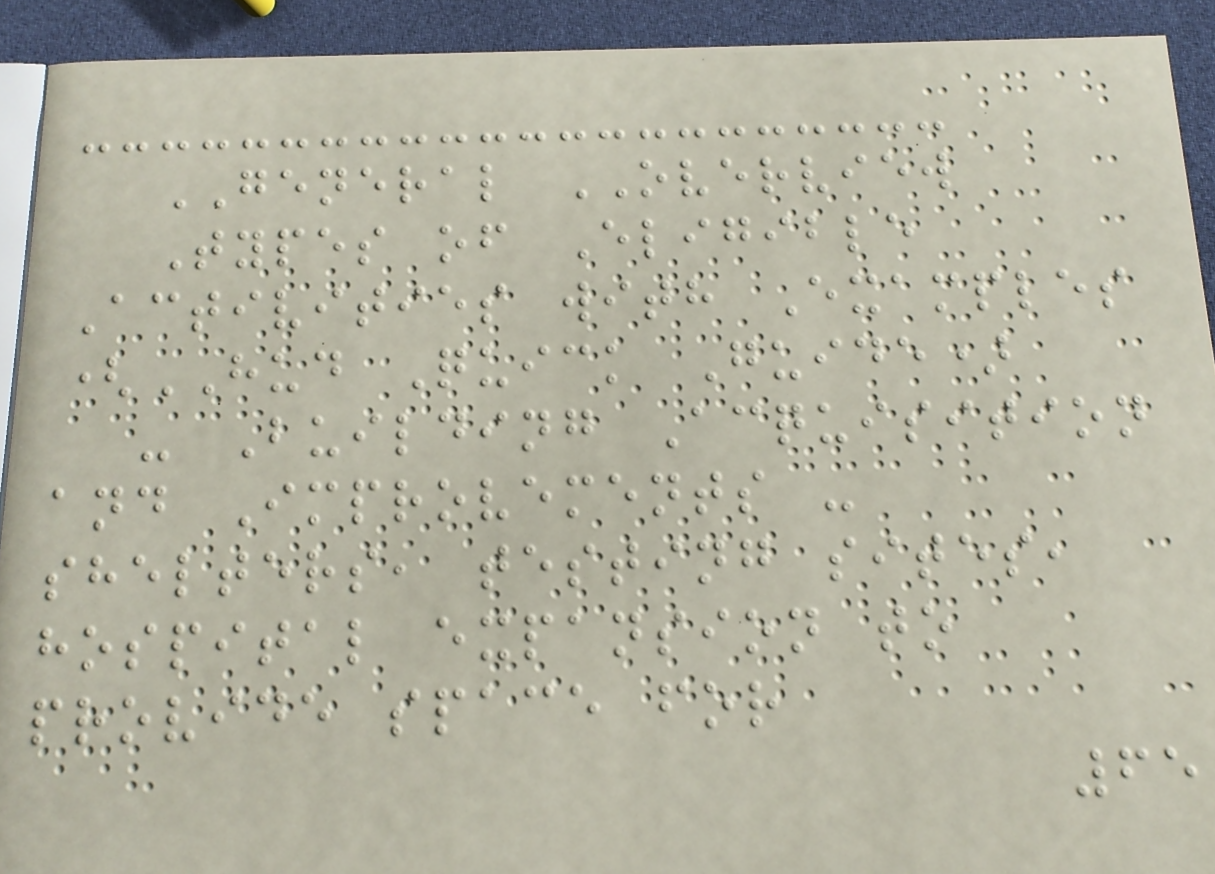GENERAL OVERVIEW
Types of Eligible
Activities with Examples
(HUD Quick Guide)
- Building Acquisition
and Improvements -
shelters, testing sites,
hospital expansion to
provide space for
65
